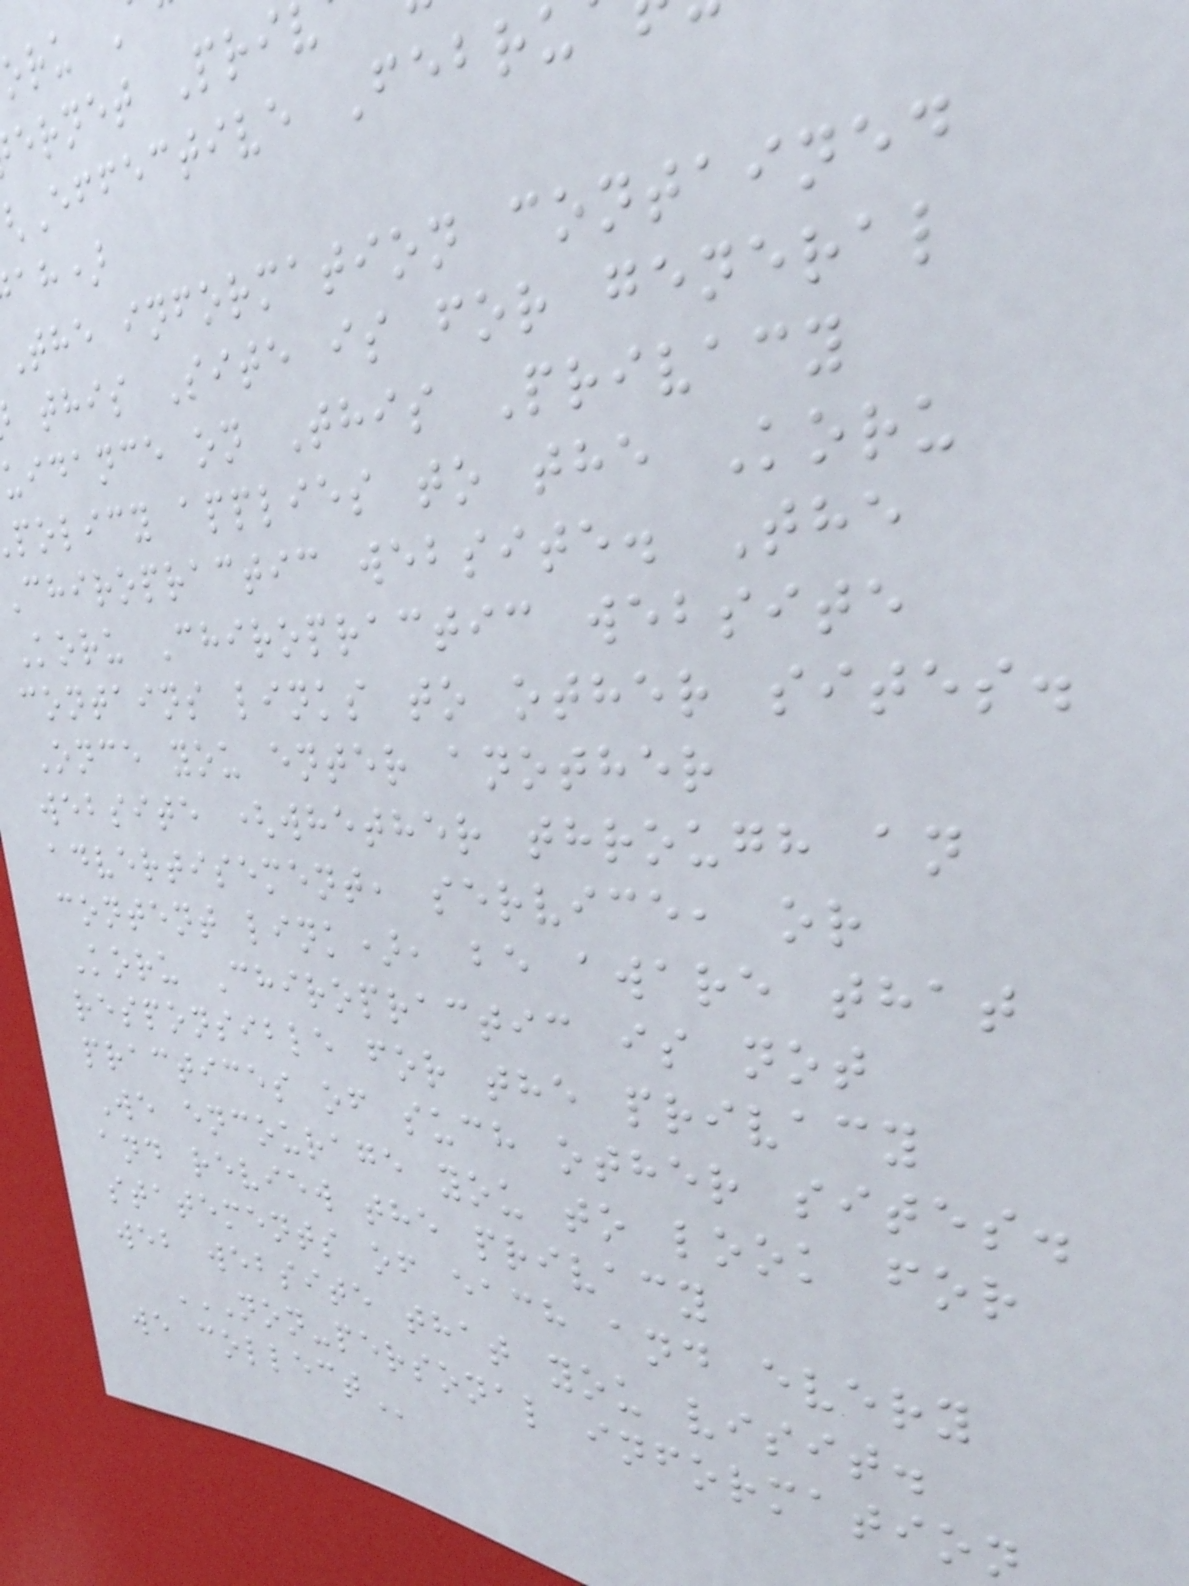ernet Pri
Effective Febr
ah)
The information contained
this Site is for general
uidance on This Privacy
policy applies to the Koru
chiropractic website. The
Koru Chiropractic website
contains links to other sites.
Once you enter another
website (whether through an
advertisement, service, or
content link), be aware that
Koru Chiropractic is not
responsible for the privacy
practices of such other sites.
We encourage you to look for
and review the privacy
statements of each and every
web website that you visit.
NON-PERSONAL INFORMATION
